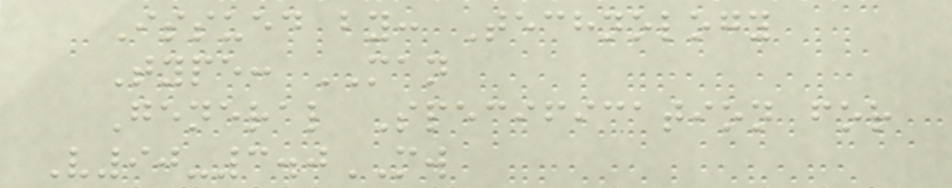Issued by: Technology
Type: MAN
General Specification for
V90-3.0MW
